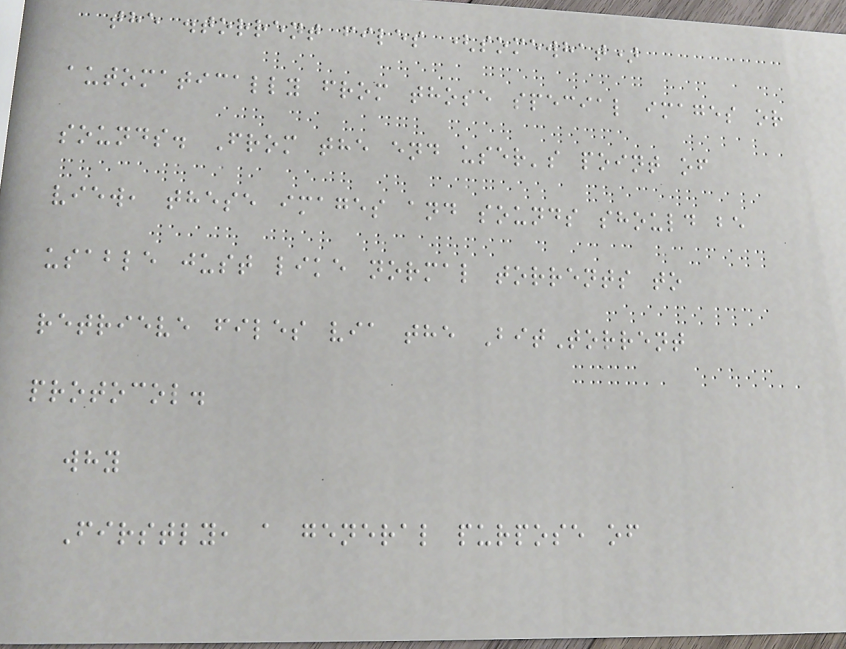the .torrent files (somewhat)
automatically from those special images or
sounds. From the end user's point of
view, these images and sounds should be
usable just like normal torrents to
retrieve files via the BitTorrent
protocol.
why
Firstly, a general purpose of
